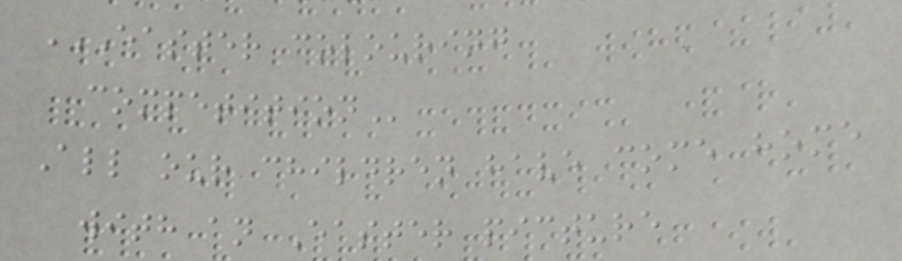EASTER COLOURING
COMPETITION
All our children have come home
with an Easter picture
